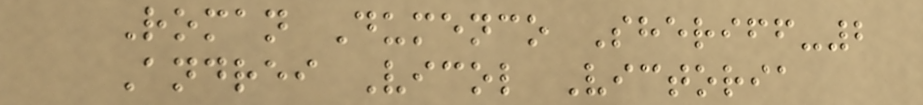Roman Dumenco Sheriff-2
Andrei Vicol Victoria
